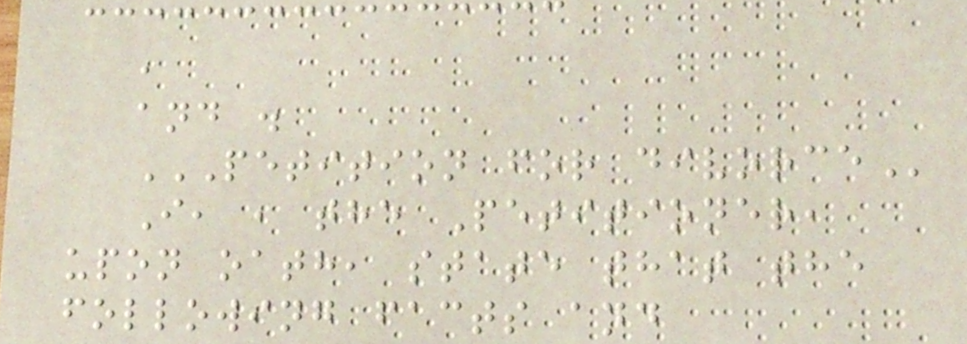,
and .
PETITION FOR DIVORCE
I, , the Petitioner,
upon oath, state that the
following facts and
